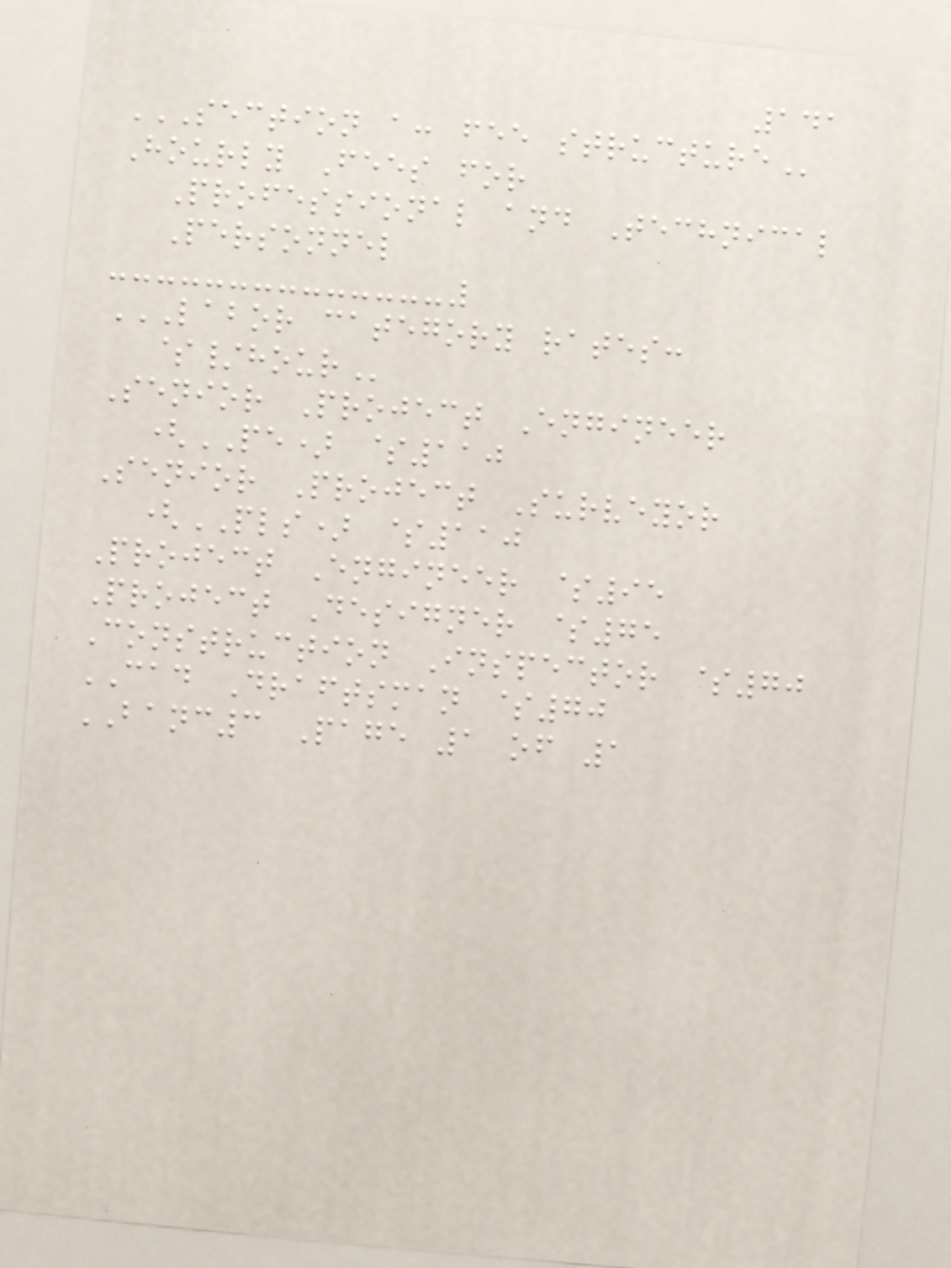141
SECTION A: FEE STRUCTURE
Hourly Fees for
Professional and Technical
Personnel
LABOR CATEGORY RATES:
$/HOUR
Senior Project Engineer
(PE) $110
Senior Project Surveyor
(PLS) $110
Project Engineer $95
Project Designer $75
Construction Inspector $70
CAD Draftsman $70
BANC3 Page 1 of 1
